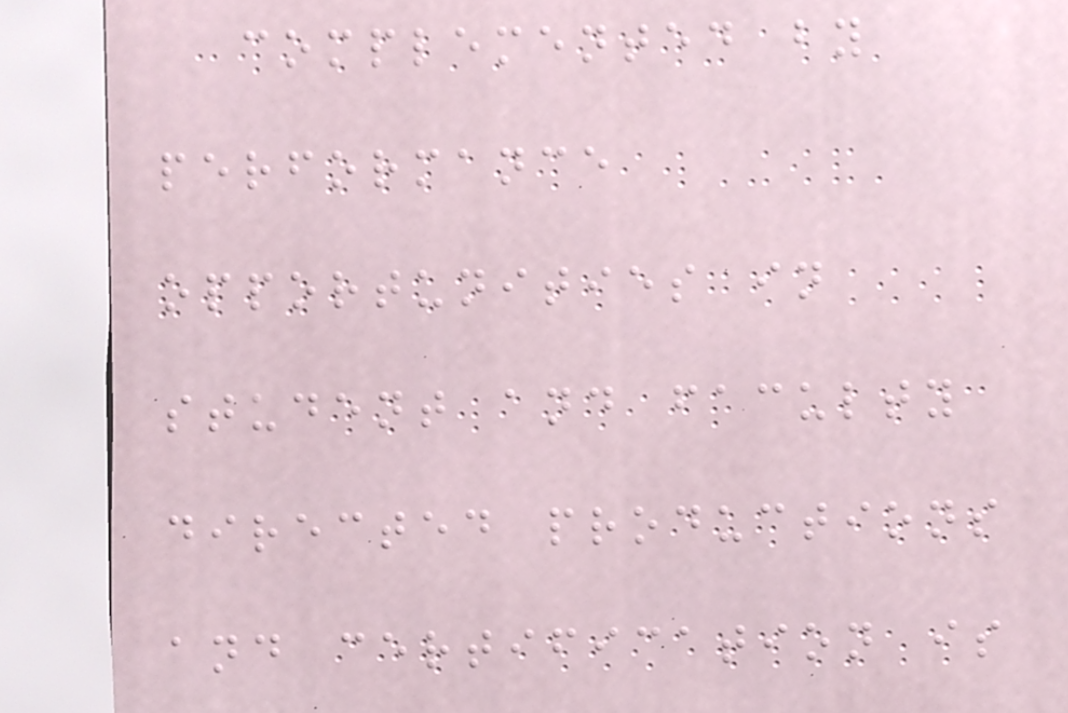complemented by
performance
opportunities in
student and faculty
directed productions
and certification is
